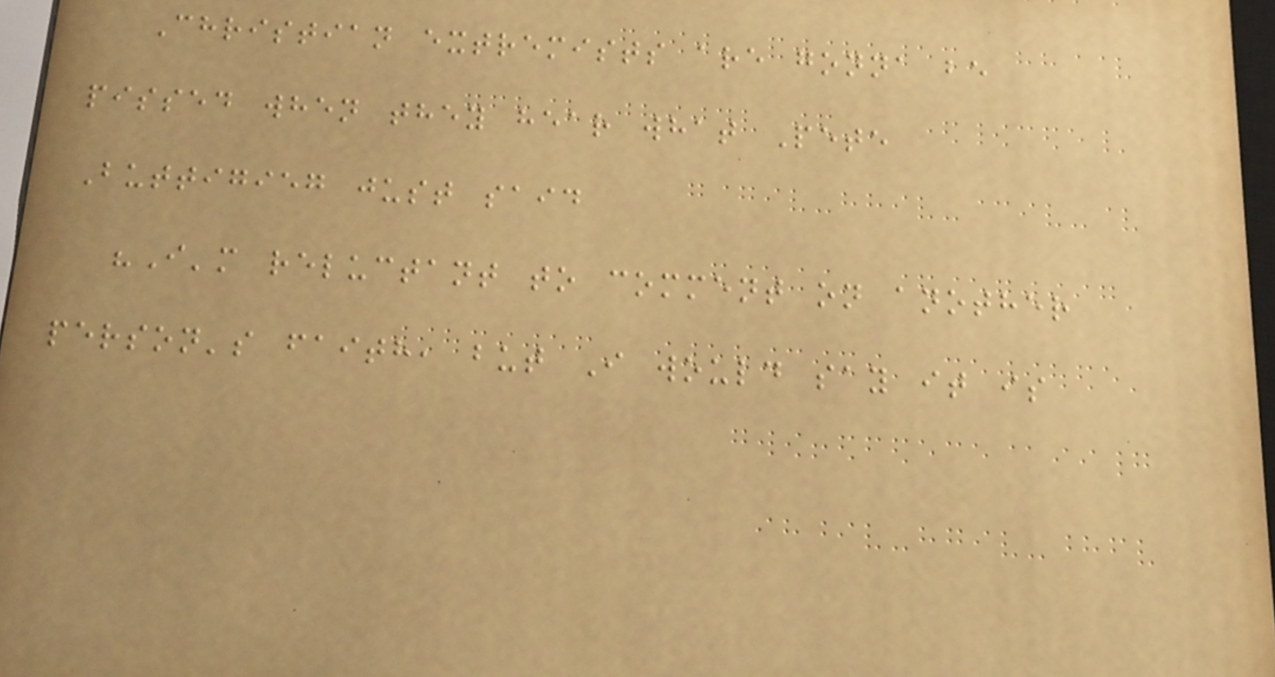Christian extremists are gonna be
pissed when they hear what Pete
Buttigieg just said
"I'm reluctant to comment on another
person's faith, but I would say it is
